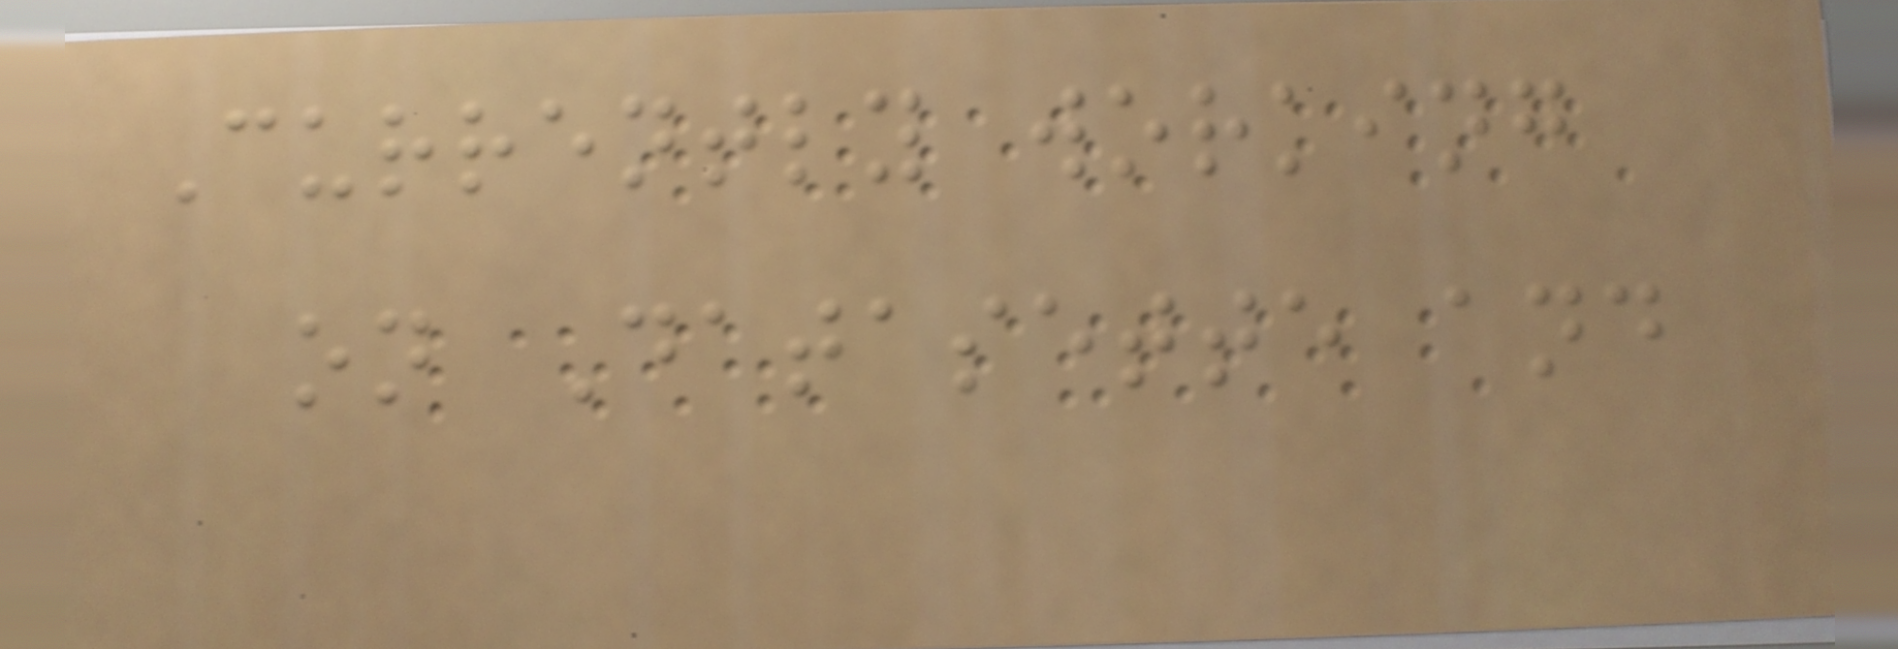Currently working
on Datasette and
